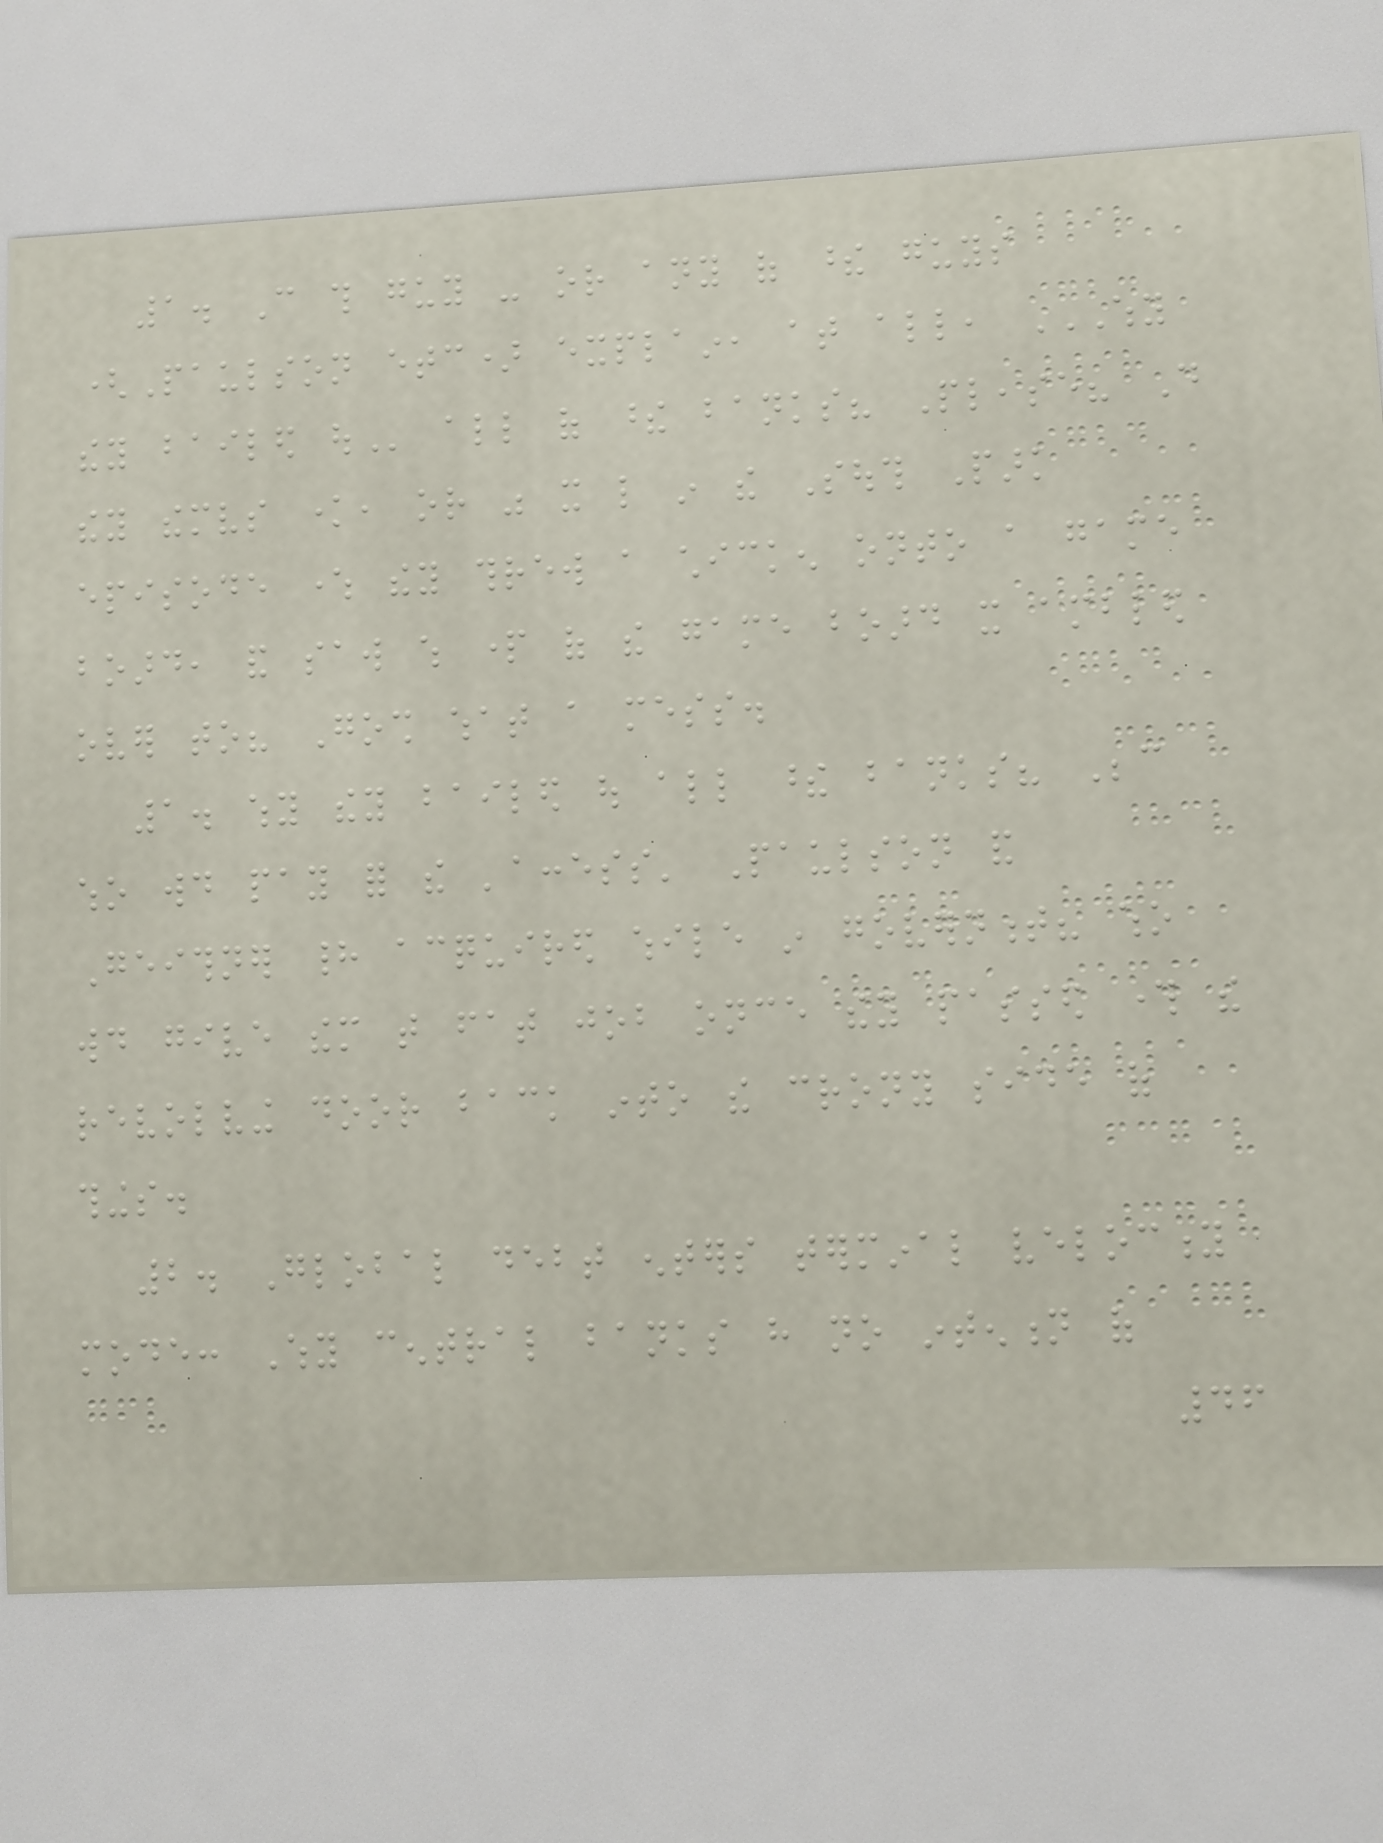1. Can this guy - or any of these guys
(Paulson etc) explain, at all, WHY
THEY BAILED OUT all of these banks? Please? Do
they themselves know, or was it like in the South Park
episode where they threw a chicken onto a game
board, and saw which part of the game board it ambled
over to? Gosh what a mess.
1. why they bailed out all these banks? Because
who would pay for the 'access' Paulson and
Geithner had acquired while in government? who
would give them that fat job once they passed through the
revolving door back into the crony side of
things.
2. Global debt enters terminal velocity
mode: Why central banks have no intention of
46
